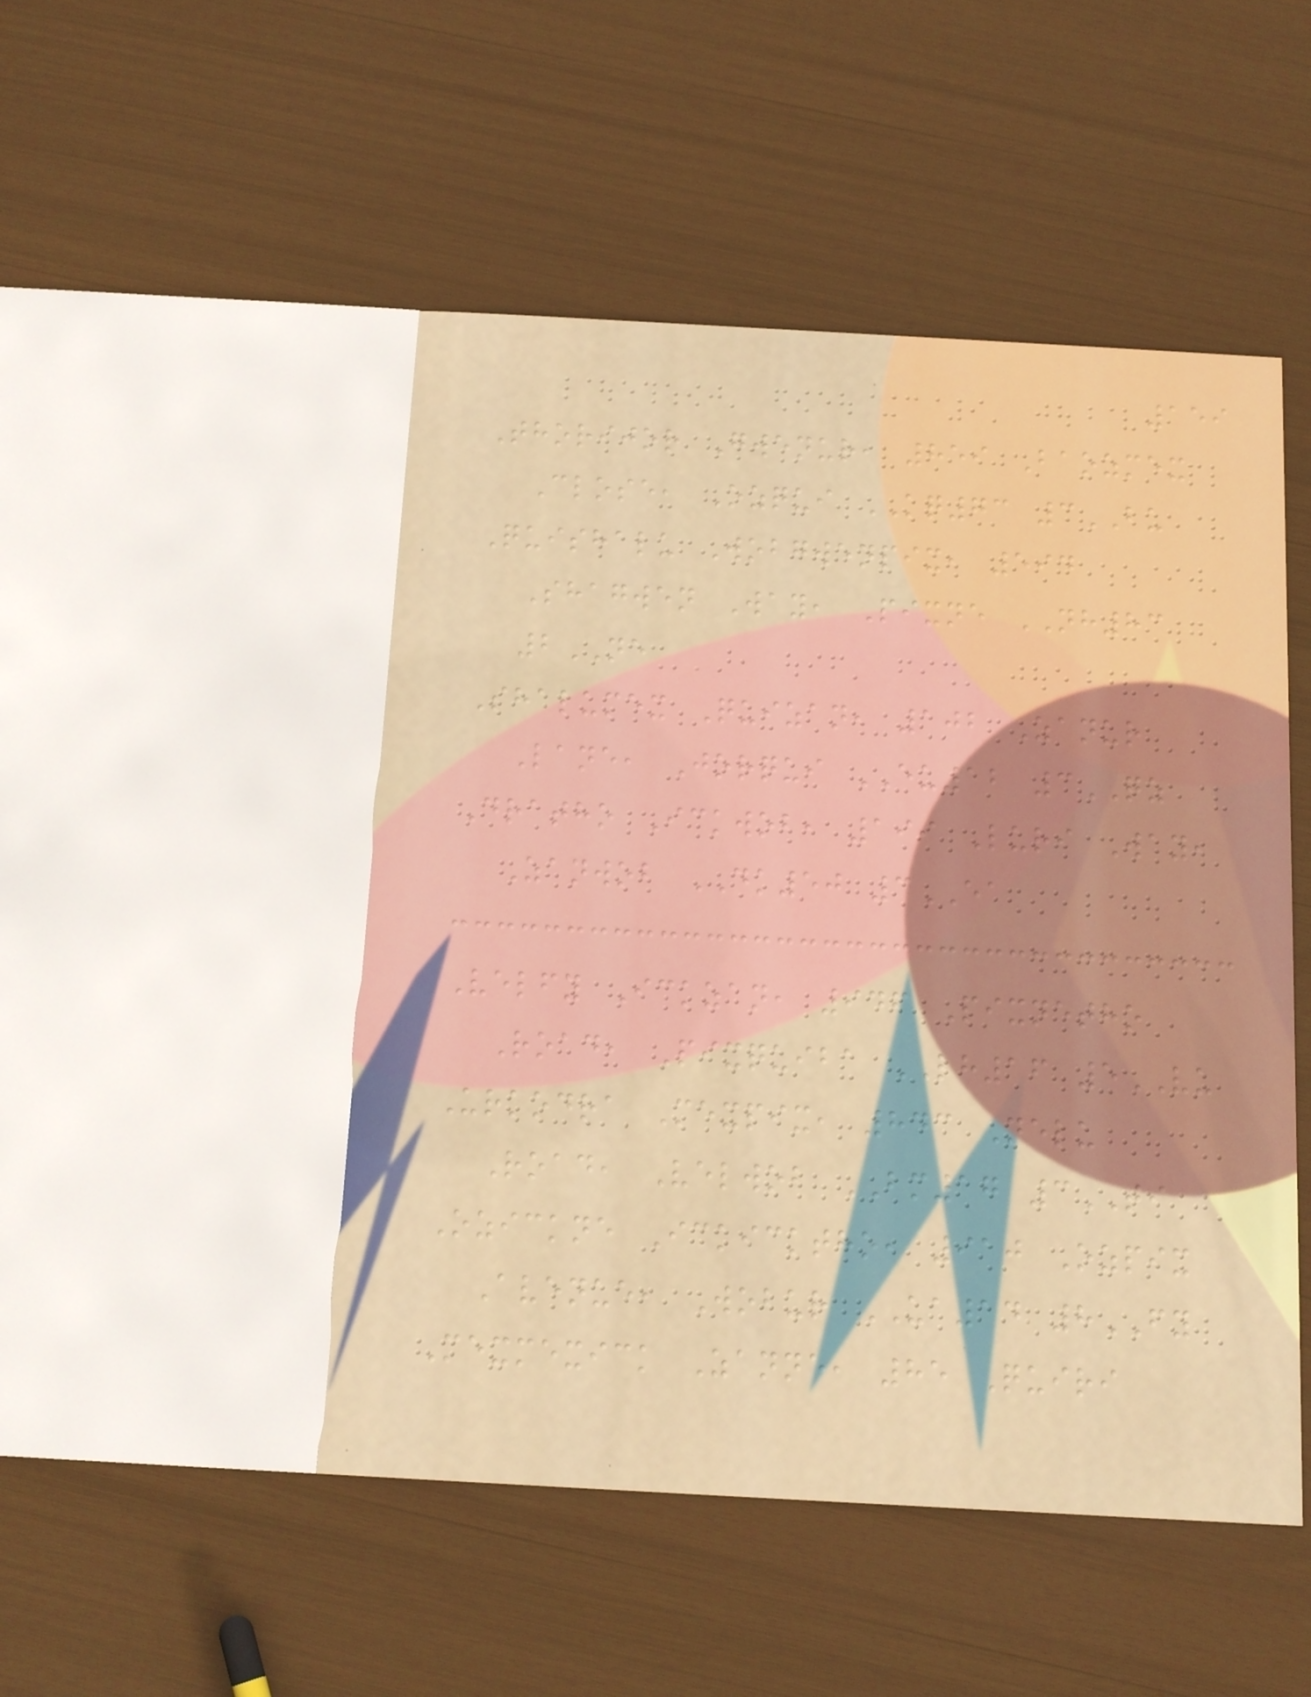159
Thorijor Gwenur, 859 Baozmex
Close, Ozqui KQ73 3BU
Quishalu Wobgwenpix, 594
Shagwen Way, Pixne NH83
2NE
Shalumex Quizan, 102 Zanur
Lane, Jorqui EU12 3QZ
Dratho Ickwob, 199 Luri Way,
Zanwob DK50 3EA
Velfy Ickzan, 946 Pixnetho
Road, Pixquiba LH16 5VU
Urkodra Mexpix, 843 Nelu
Road, Velwob BM17 3TI
Ozickne Ickicktho, 910 Ozpix
Avenue, Wobur UA14 8FY
Mexmexick Zanne, 85 Quiri
